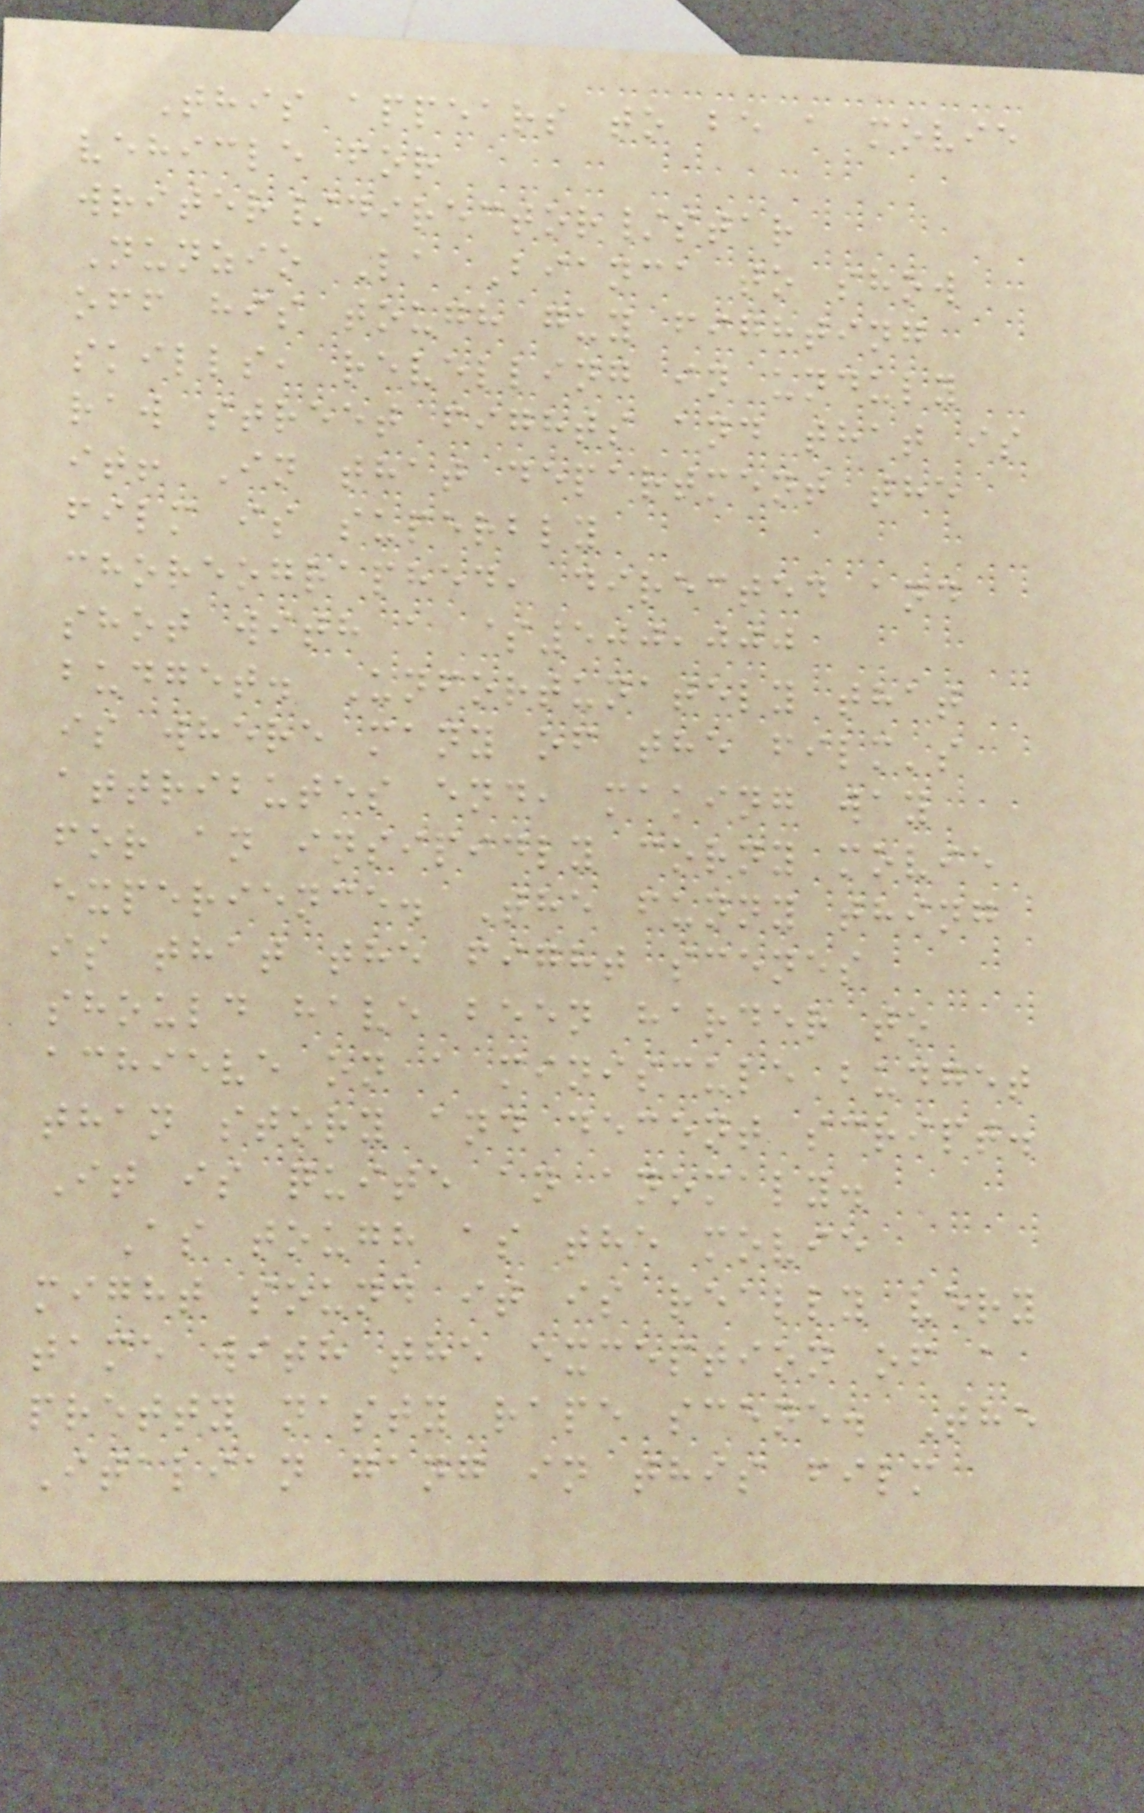This appears to be a movie
vehicle for
writer/director/star
Nunzio La Bianca to show
off his tough guy fighting
skills, revelling in unduly
raw street fights and that is
it! In that department the
film is superbly
choreographed, directed and
shot with a $500,000
budget. Unfortunately that
is where many of the film's
attributes end, making way
for an insipidly corny movie
experience. The funny thing
is that the fight scenes
should have been harder to
achieve on a miniscule budget
than story and decent script.
It is quite an anomaly.
As tough as the movie
might sound it is really very
tame with the exception of a
pretty nasty rape scene. The
Italian gang in this film
